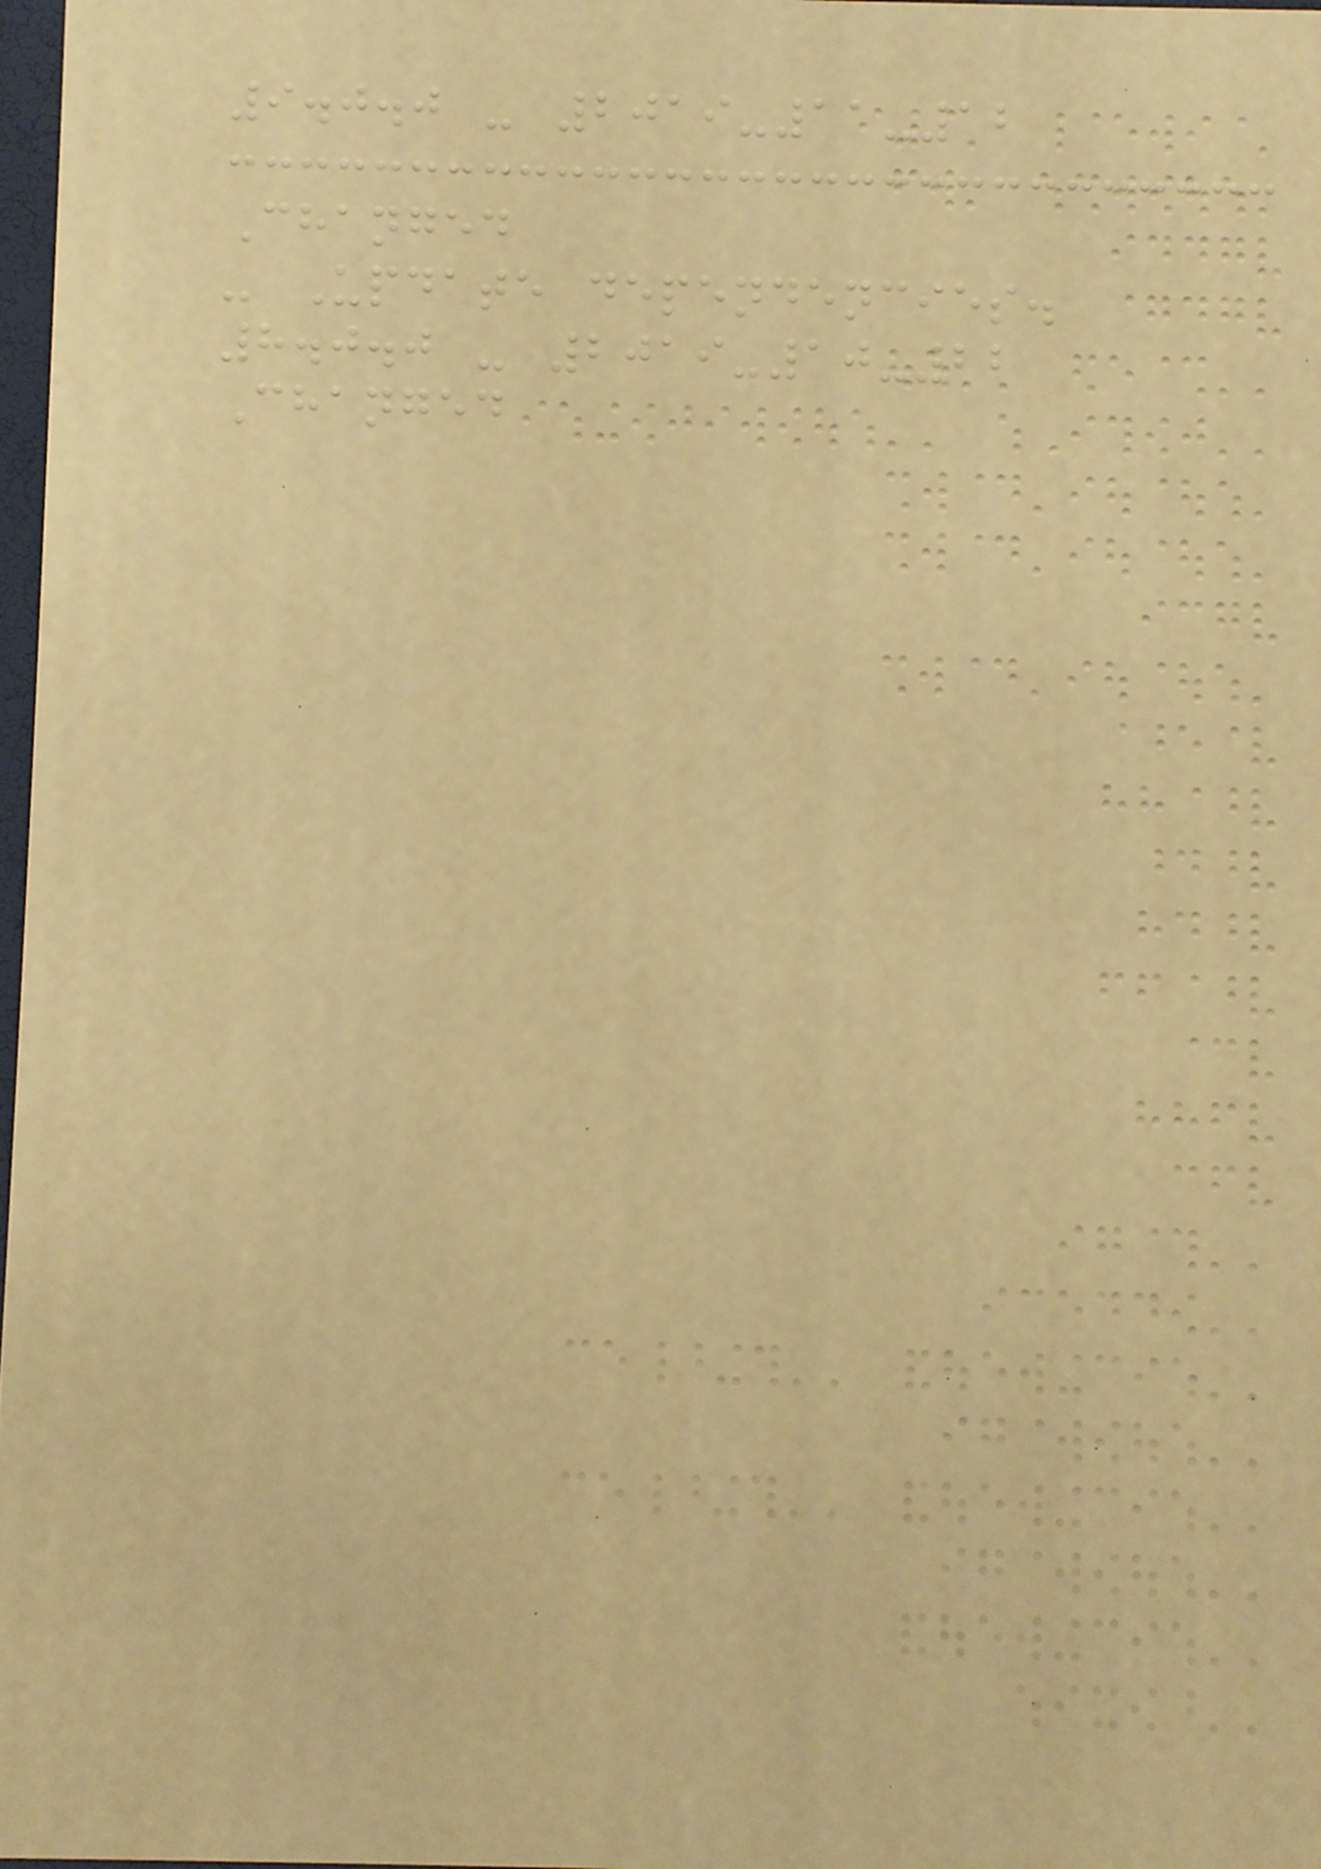9.0.0 - 2019-11-12
Changed
- Update dependencies.
8.0.0 - 2019-10-22
Changed
